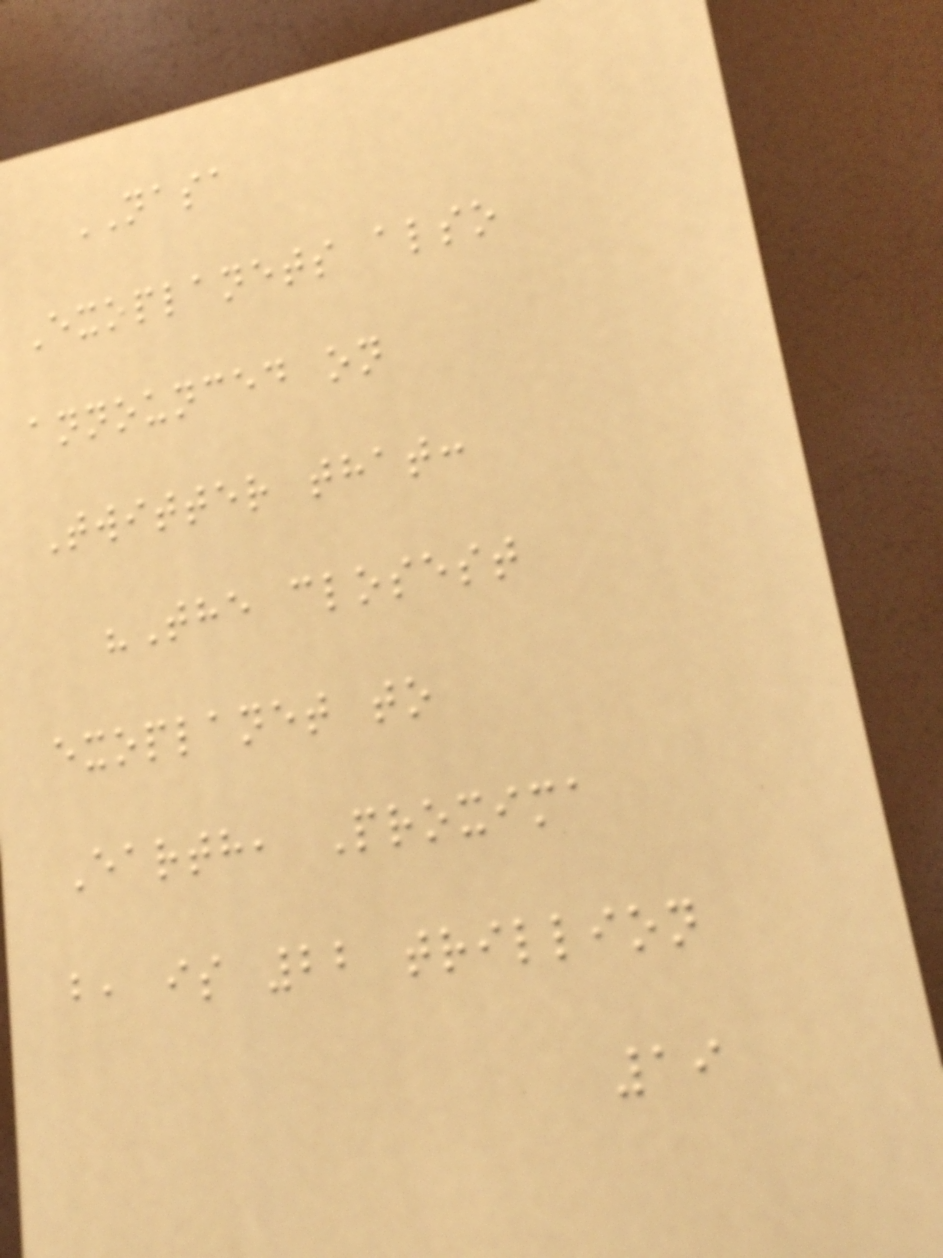NASA
Exoplanets also
announced on
Twitter that:
"The closest
exoplanet to
Earth, Proxima
b, is 22 trillion
19
